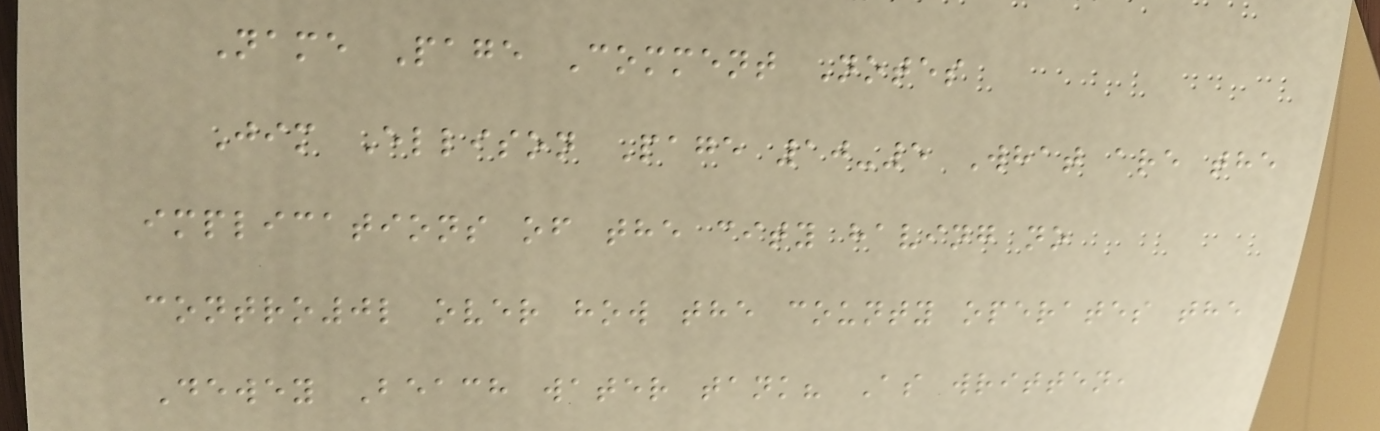Name Page Comment Notes
Jim Ellison Page 10-5 What are the
implications of the city having no
contro0l over how the county operates the
Dewey Beach water tank? As written,
